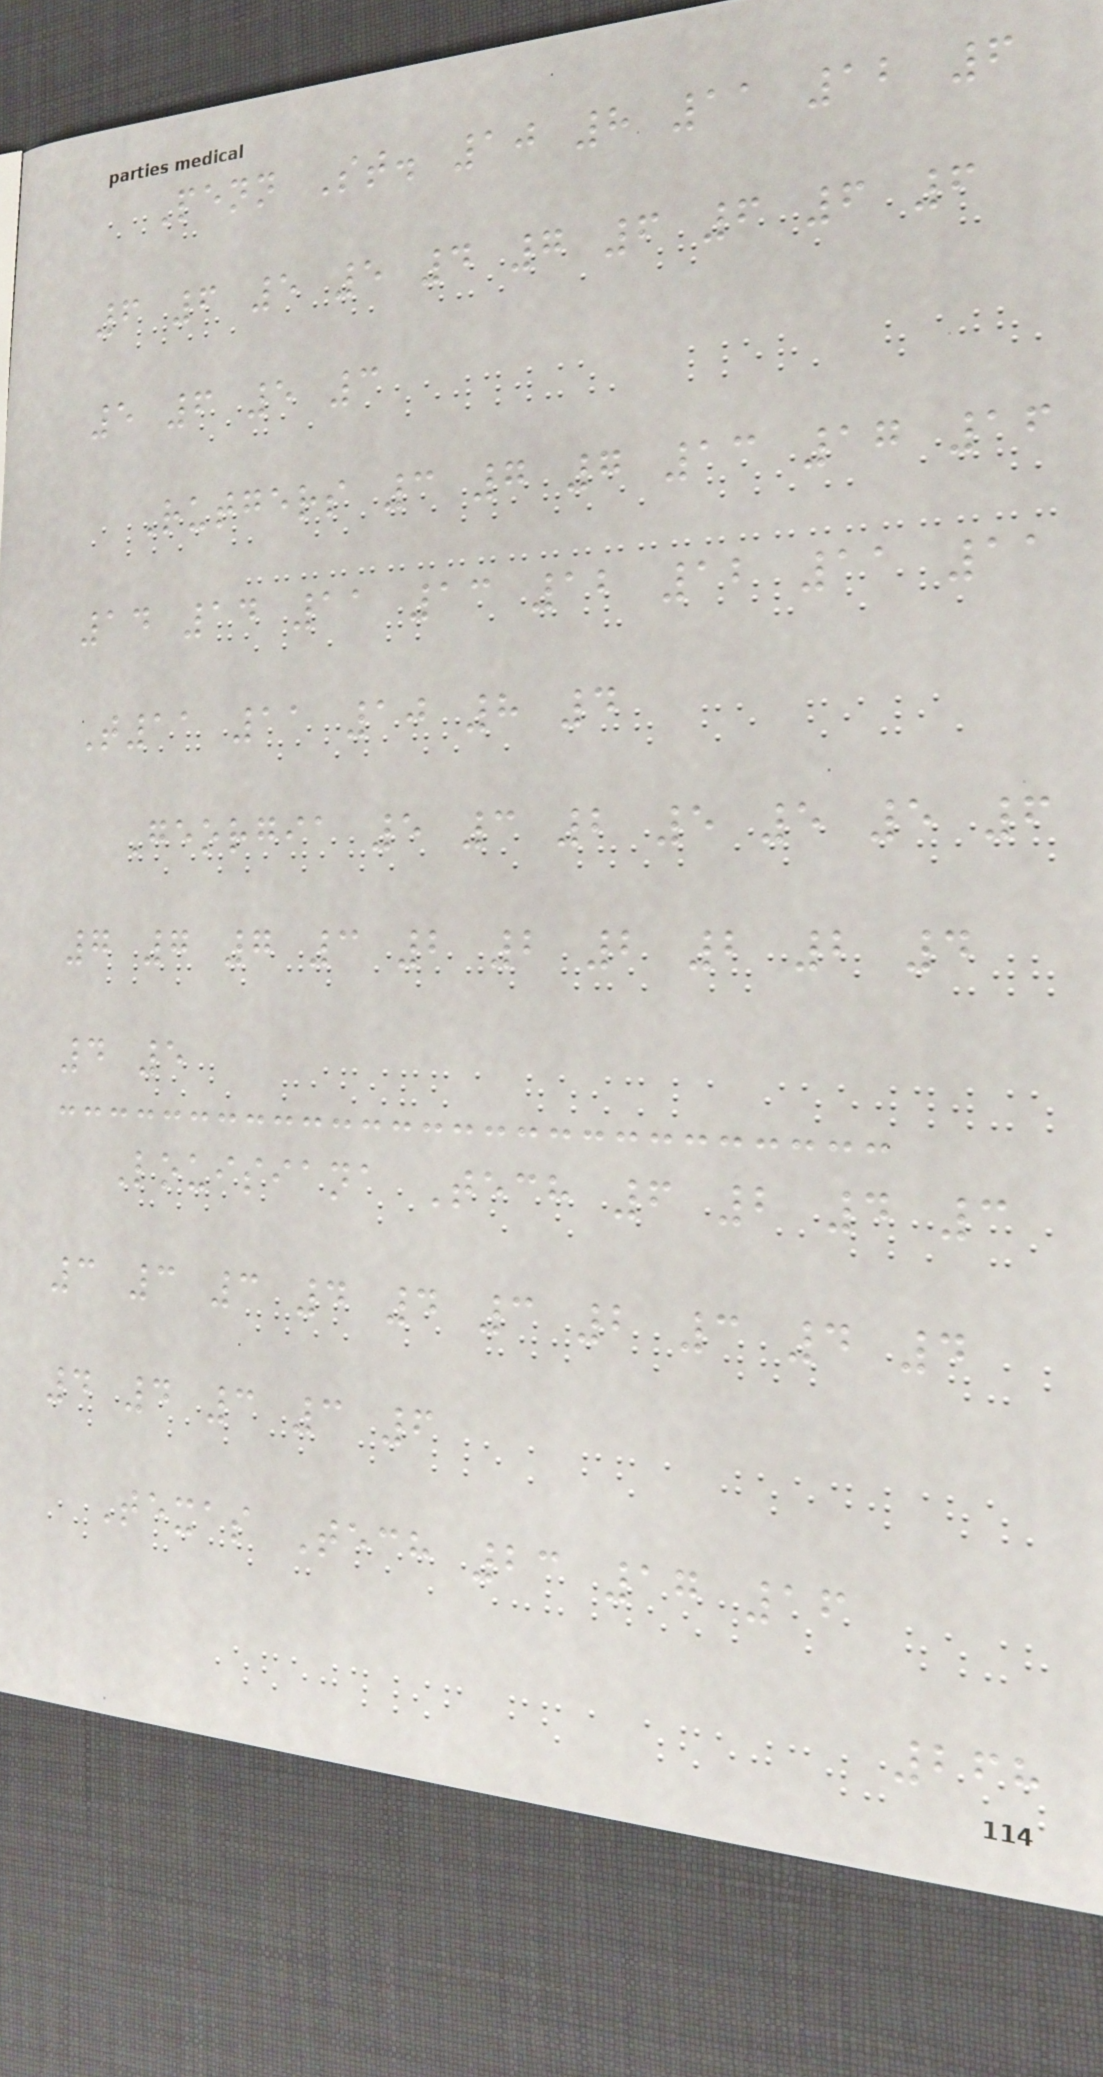Penn St. 10 8 11 12 6
6 6 5 5 4 7 6 6 6 6
5 6 5 3
Rutgers 3 7 7 13 17 16
14 14 11 13 12 12 11 11
T11 11 10 8 4
Georgia 5 3 2 5 5 5 6
7 7 7 3 2 2 2 2 2 4
4 5
Louisiana Tech 6 2 4 3
3 3 3 4 4 3 2 3 4 4
4 4 3 3 6
Texas Tech 23 17 16
268
